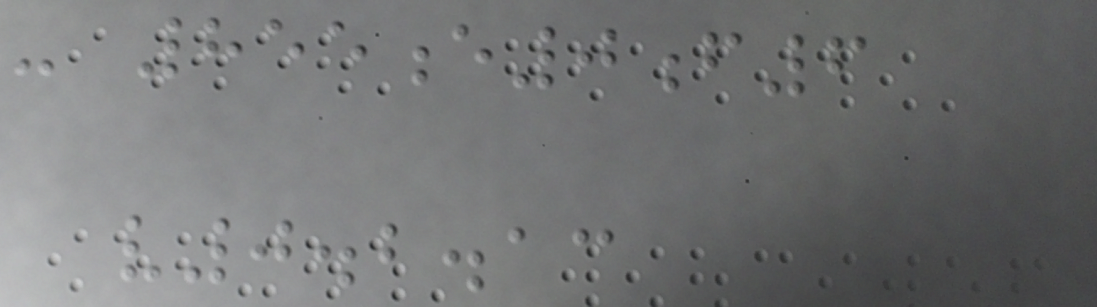- 855e0f6
v0.2.13
